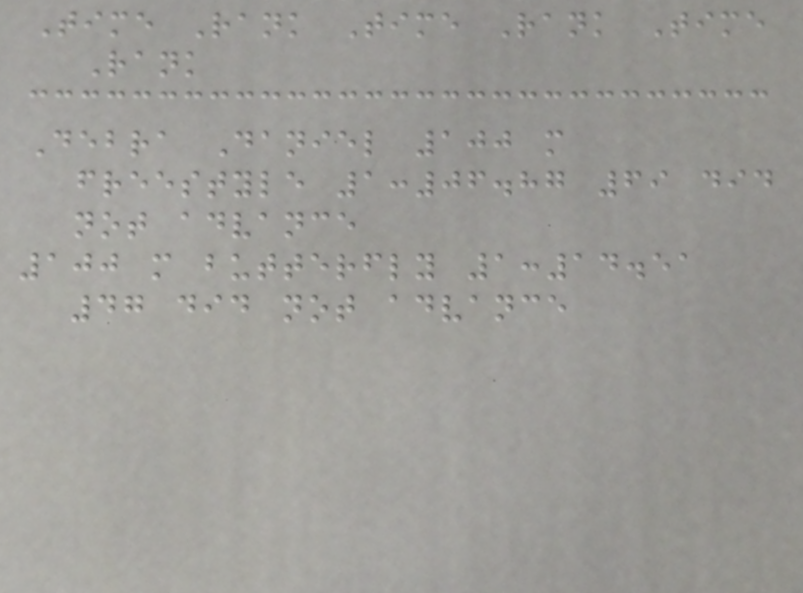Time Rank Time Rank Time
Rank
Debra Daniel 100 m
freestyle 1:06.87 69 did
not advance
100 m butterfly 1:14.51
47 did not advance
